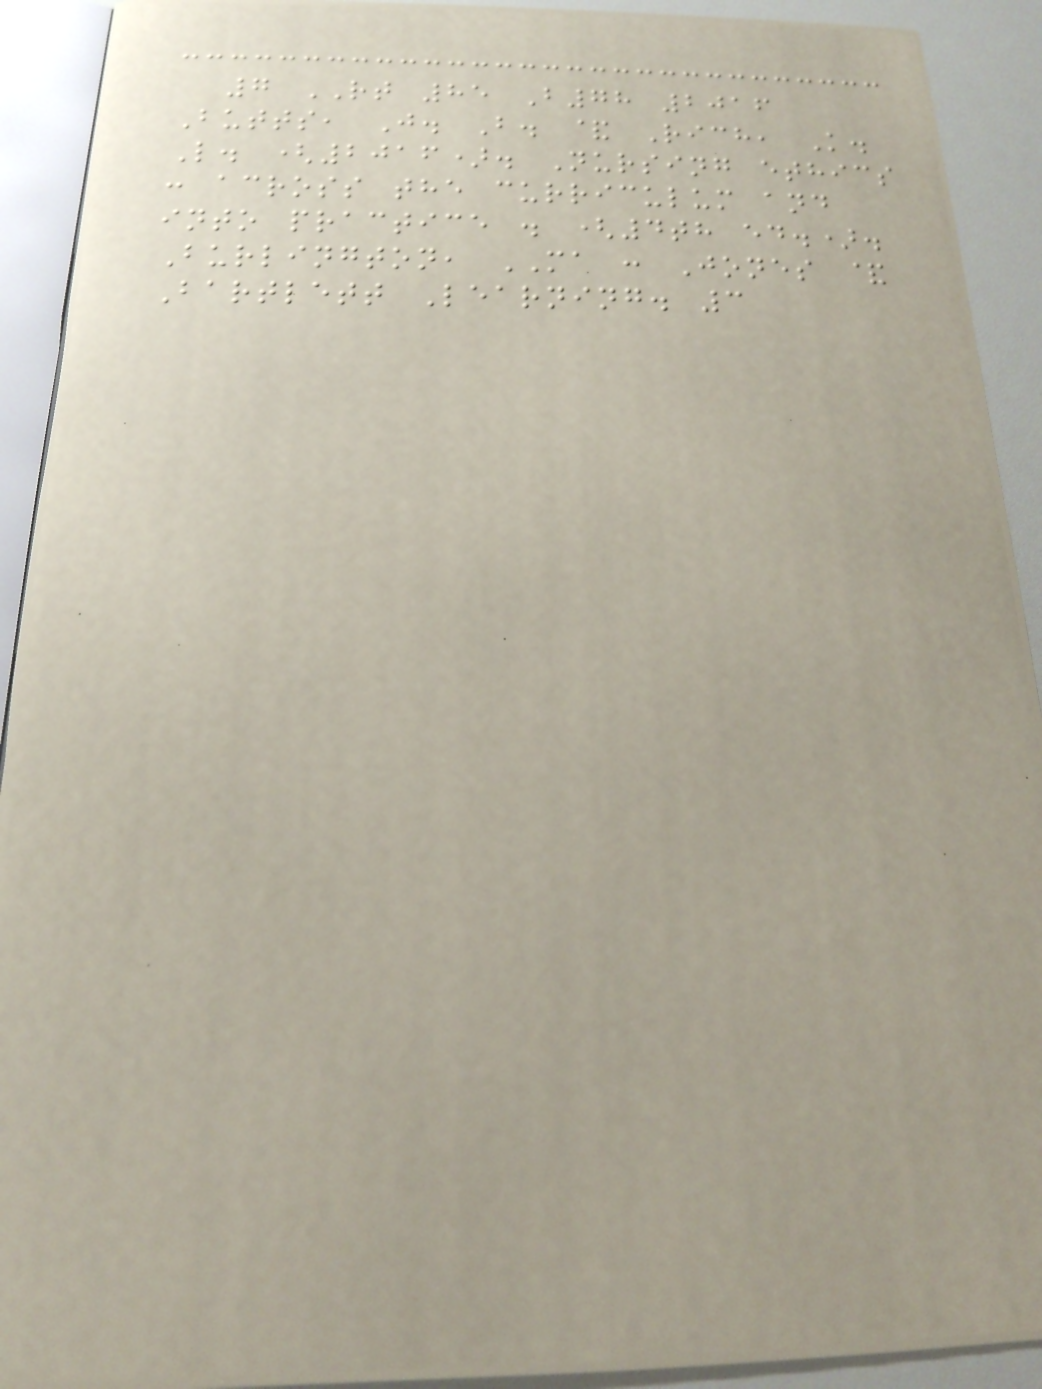7 RT 85 B78 2016
Butts, J. B. & Rich, K.
L. (2016). Nursing ethics
: across the curriculum and
into practice . (4th ed.).
Burlington, MA : Jones &
Bartlett Learning. 3
